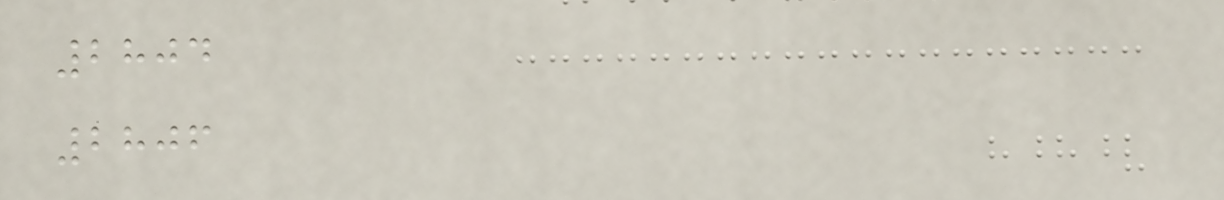2804
2806
